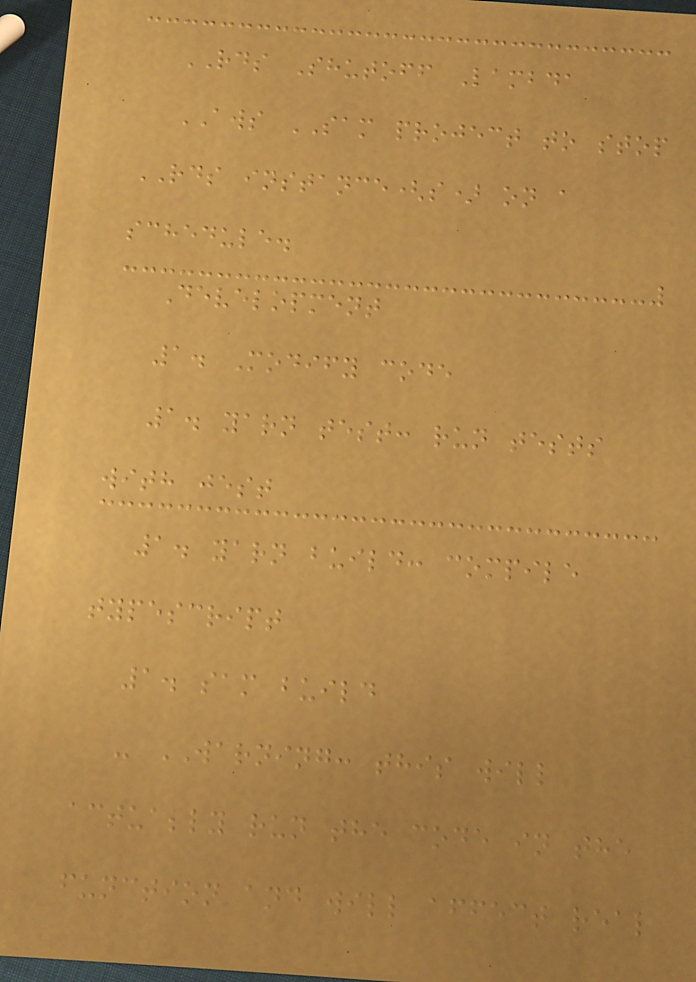RDS Shutoff Lambda
AWS SAM project to stop
RDS instance(s) on a
schedule.
Development
1. Modify code
1. yarn test: run tests
with jest
1. yarn build: compile
typescript
1. sam build
- WARNING: this will
actually run the code in the
function and will affect real
